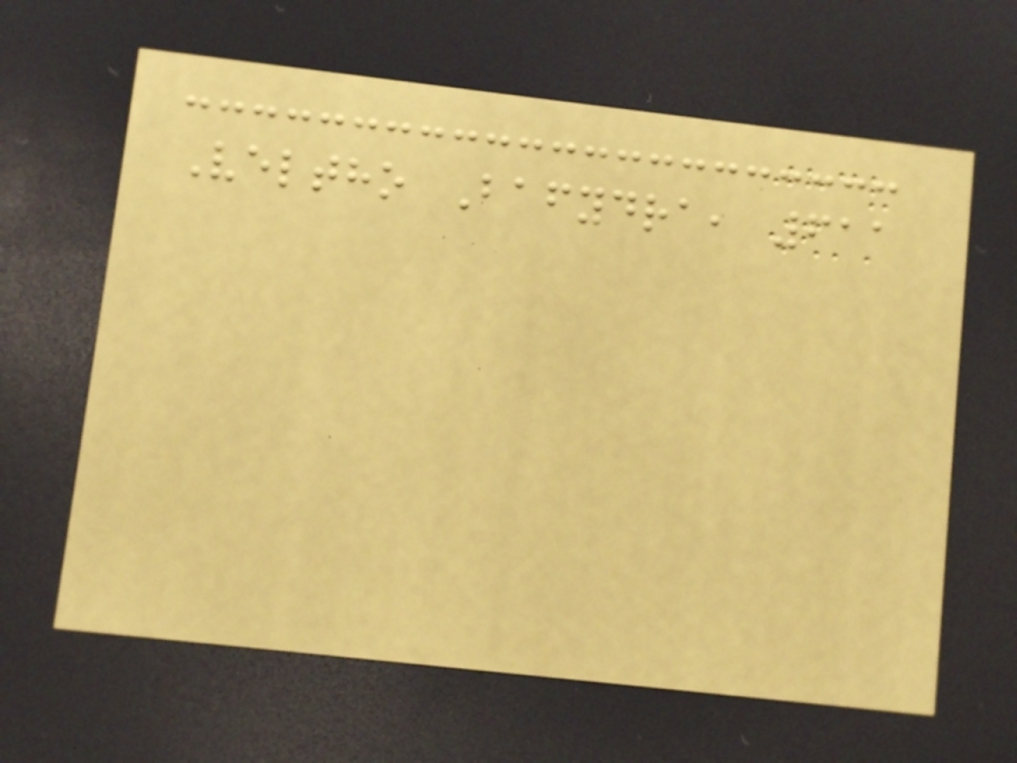Veltho Bafydra, 611
